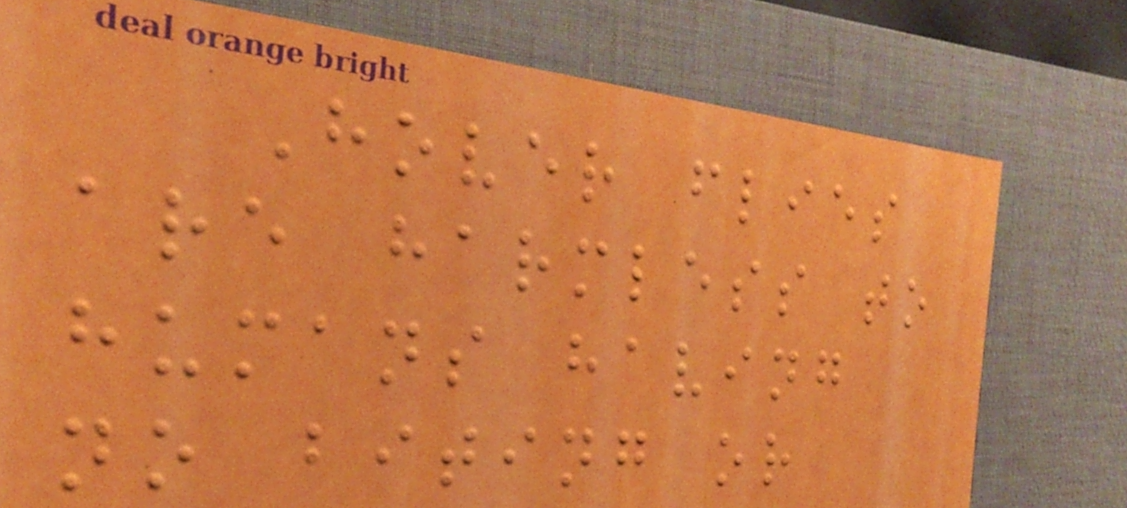Hover flies
are harmless to
humans having
no biting or
